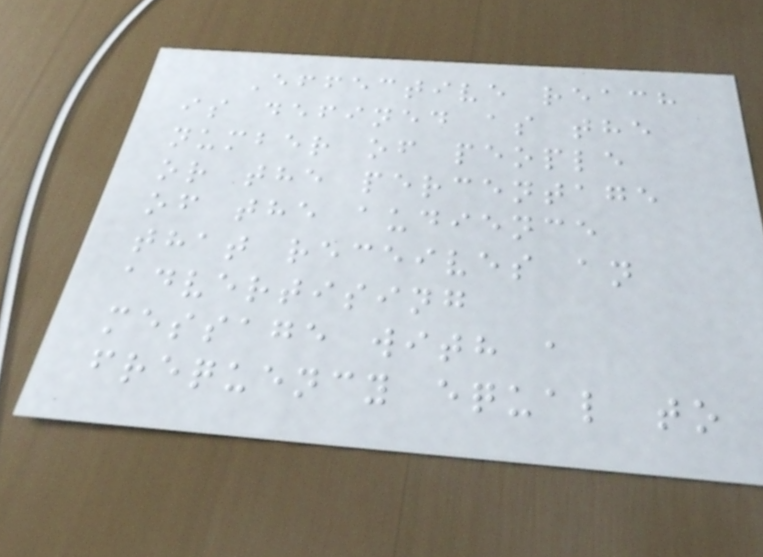Effective reach
is defined as the
number of people
or the percentage
of the audience
that receives an
advertising
message with a
frequency equal to
